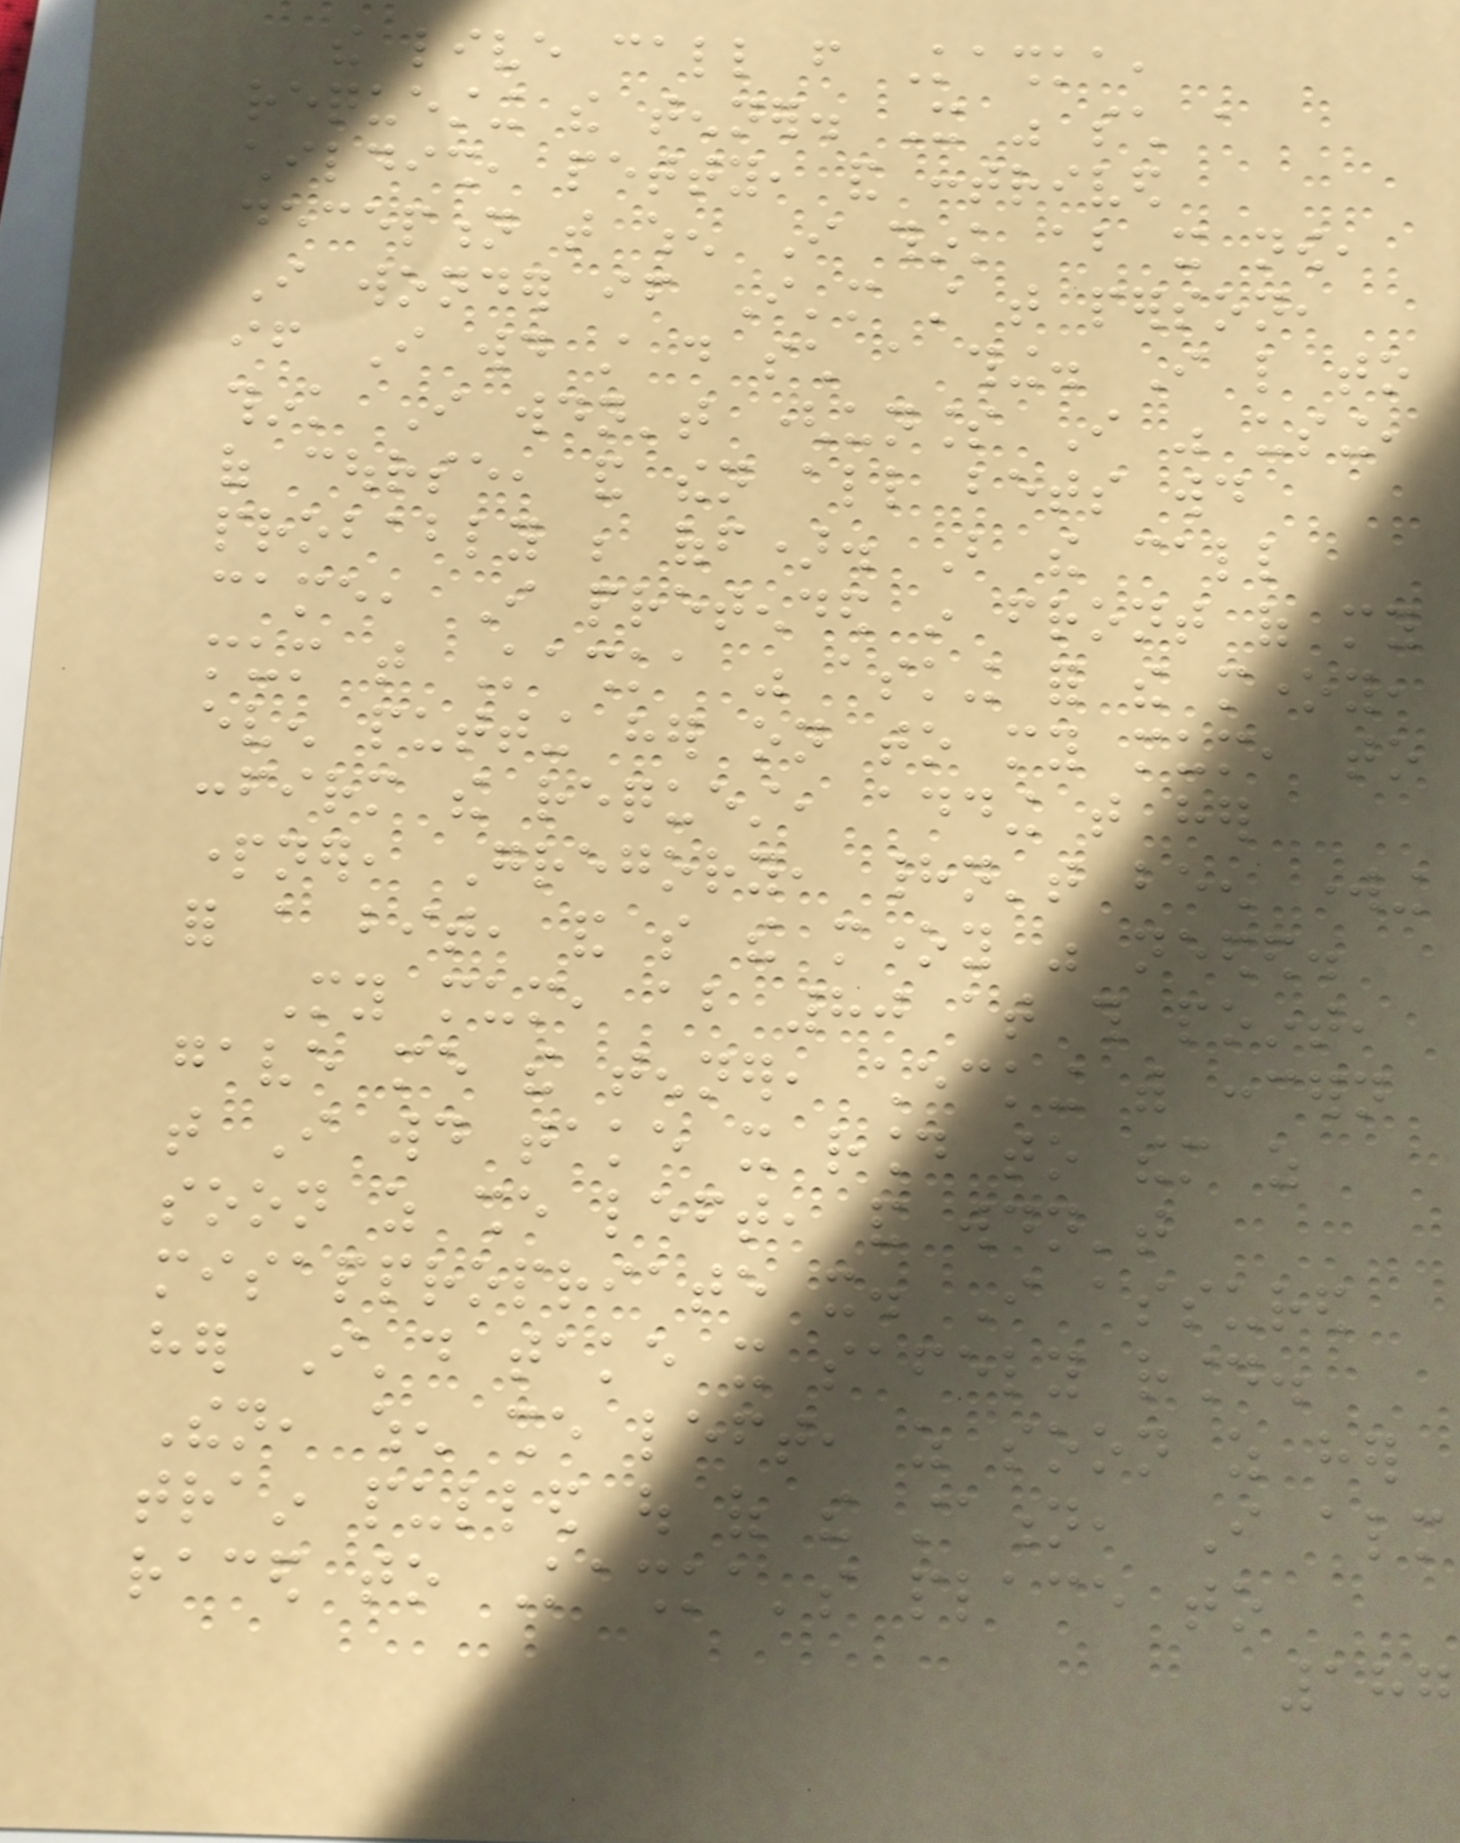the live call from Kashka,
requesting the tenner. It was such a
childish, petty, and contrived
deception that when I think about it now,
I wonder if I'm still that person,
if I would still do such a thing. I like to
think I wouldn't (unless I was using,
of course, and then all bets would
probably be off). But the call
came, I pretended in front of my
mum that Kashka was asking for the money,
even putting her on to my mum, to
confirm the request, adding that her
partner, Gregory, hadn't been working
for a bit, and so the money was needed.
My mum, about 80 at this point,
gave me the tenner, checking with concern
that I would take it round to them as
soon as she left, and wouldn't
misappropriate it. I assured
her I'd take it safely round.
Then, when she left, as soon as her
train pulled out of the station, I almost
raced to Kashka's place to
187
